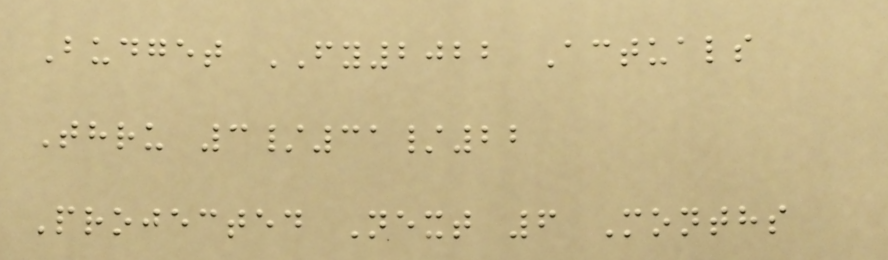Budget FY2022 Actuals
Thru 3/31/22
Projected Next 6 Months
